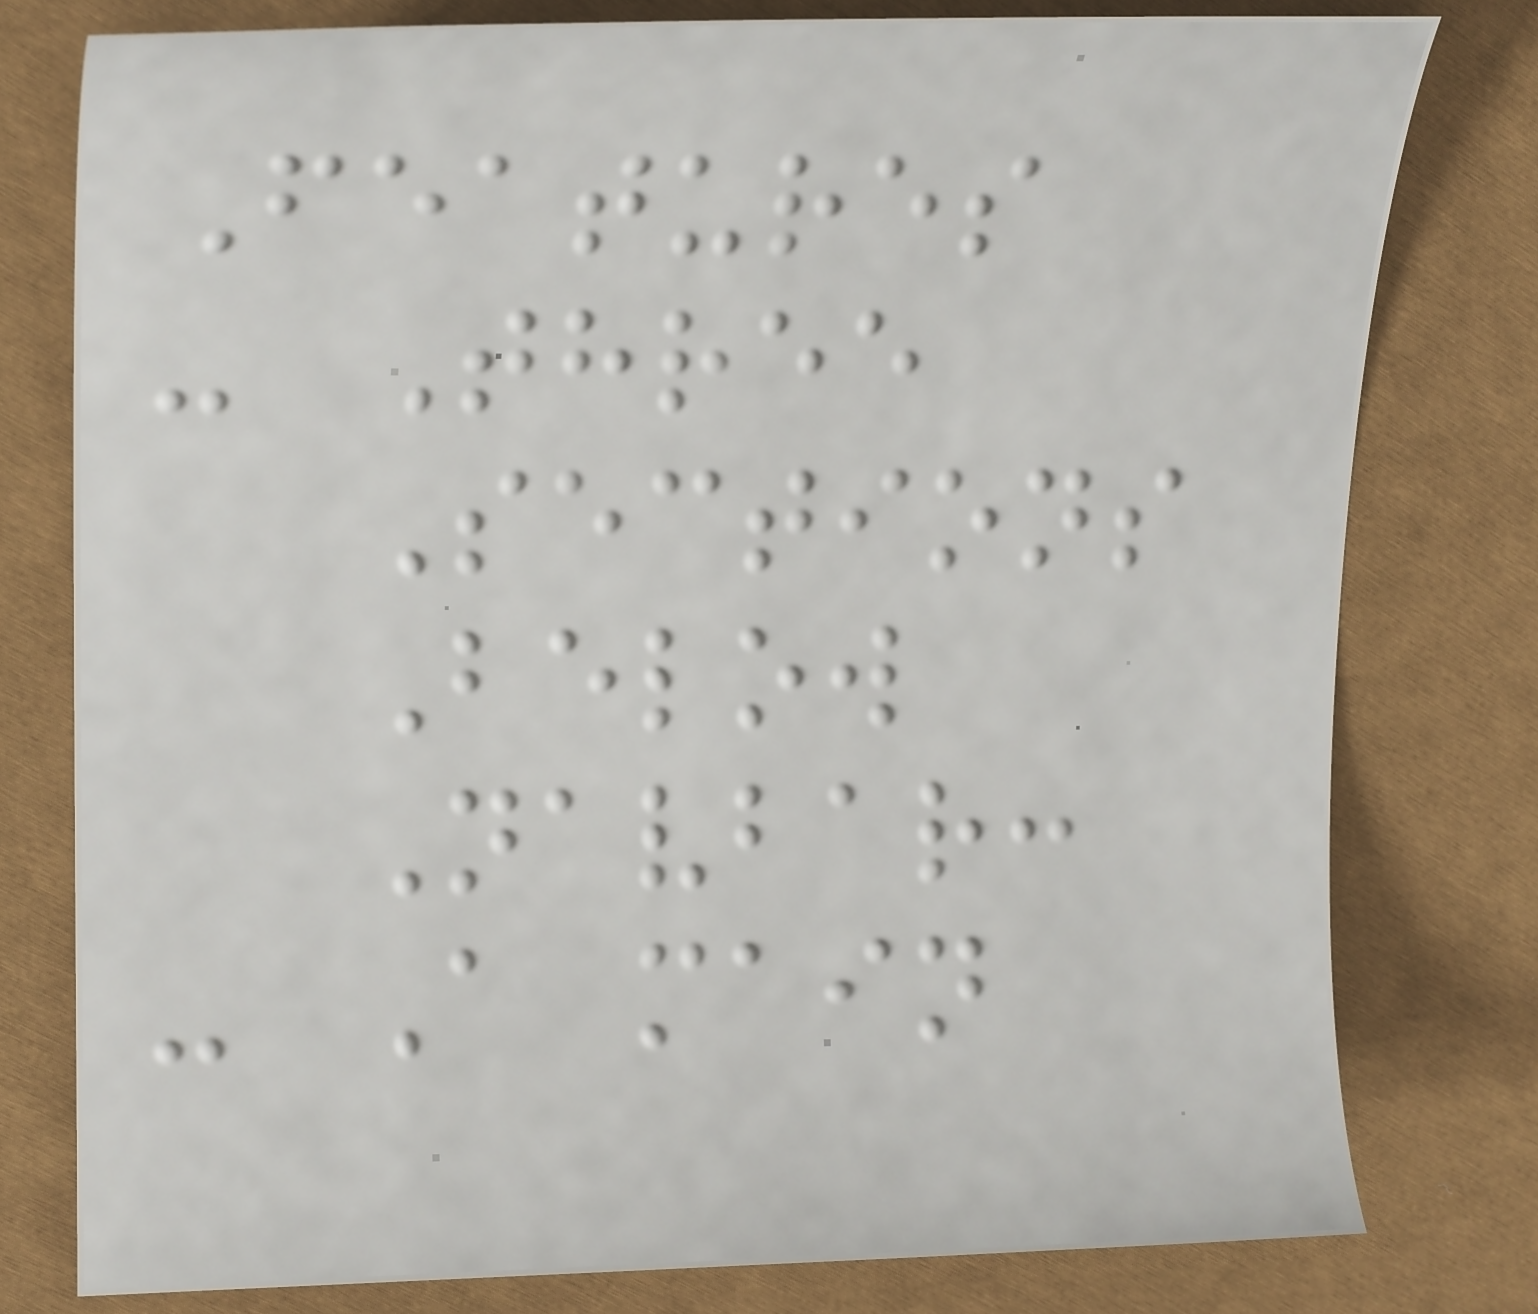Features
- Three
Sections
Below
Navbar:
- A main
